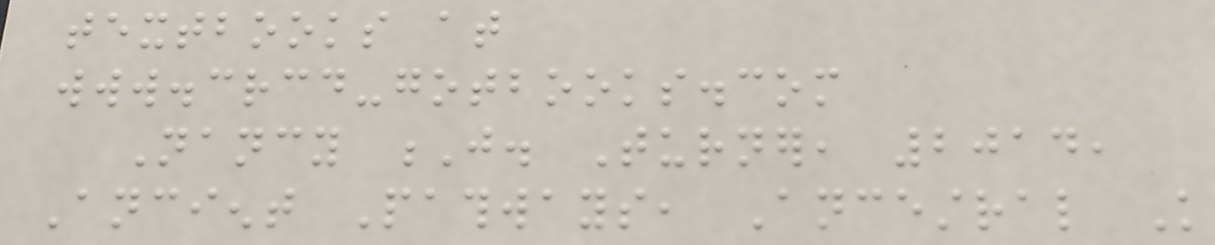textbooks at
www.crcd-gotbooks.com
Nancy J. Turner, 2014,
Ancient Pathways, Ancestral Knowledge
